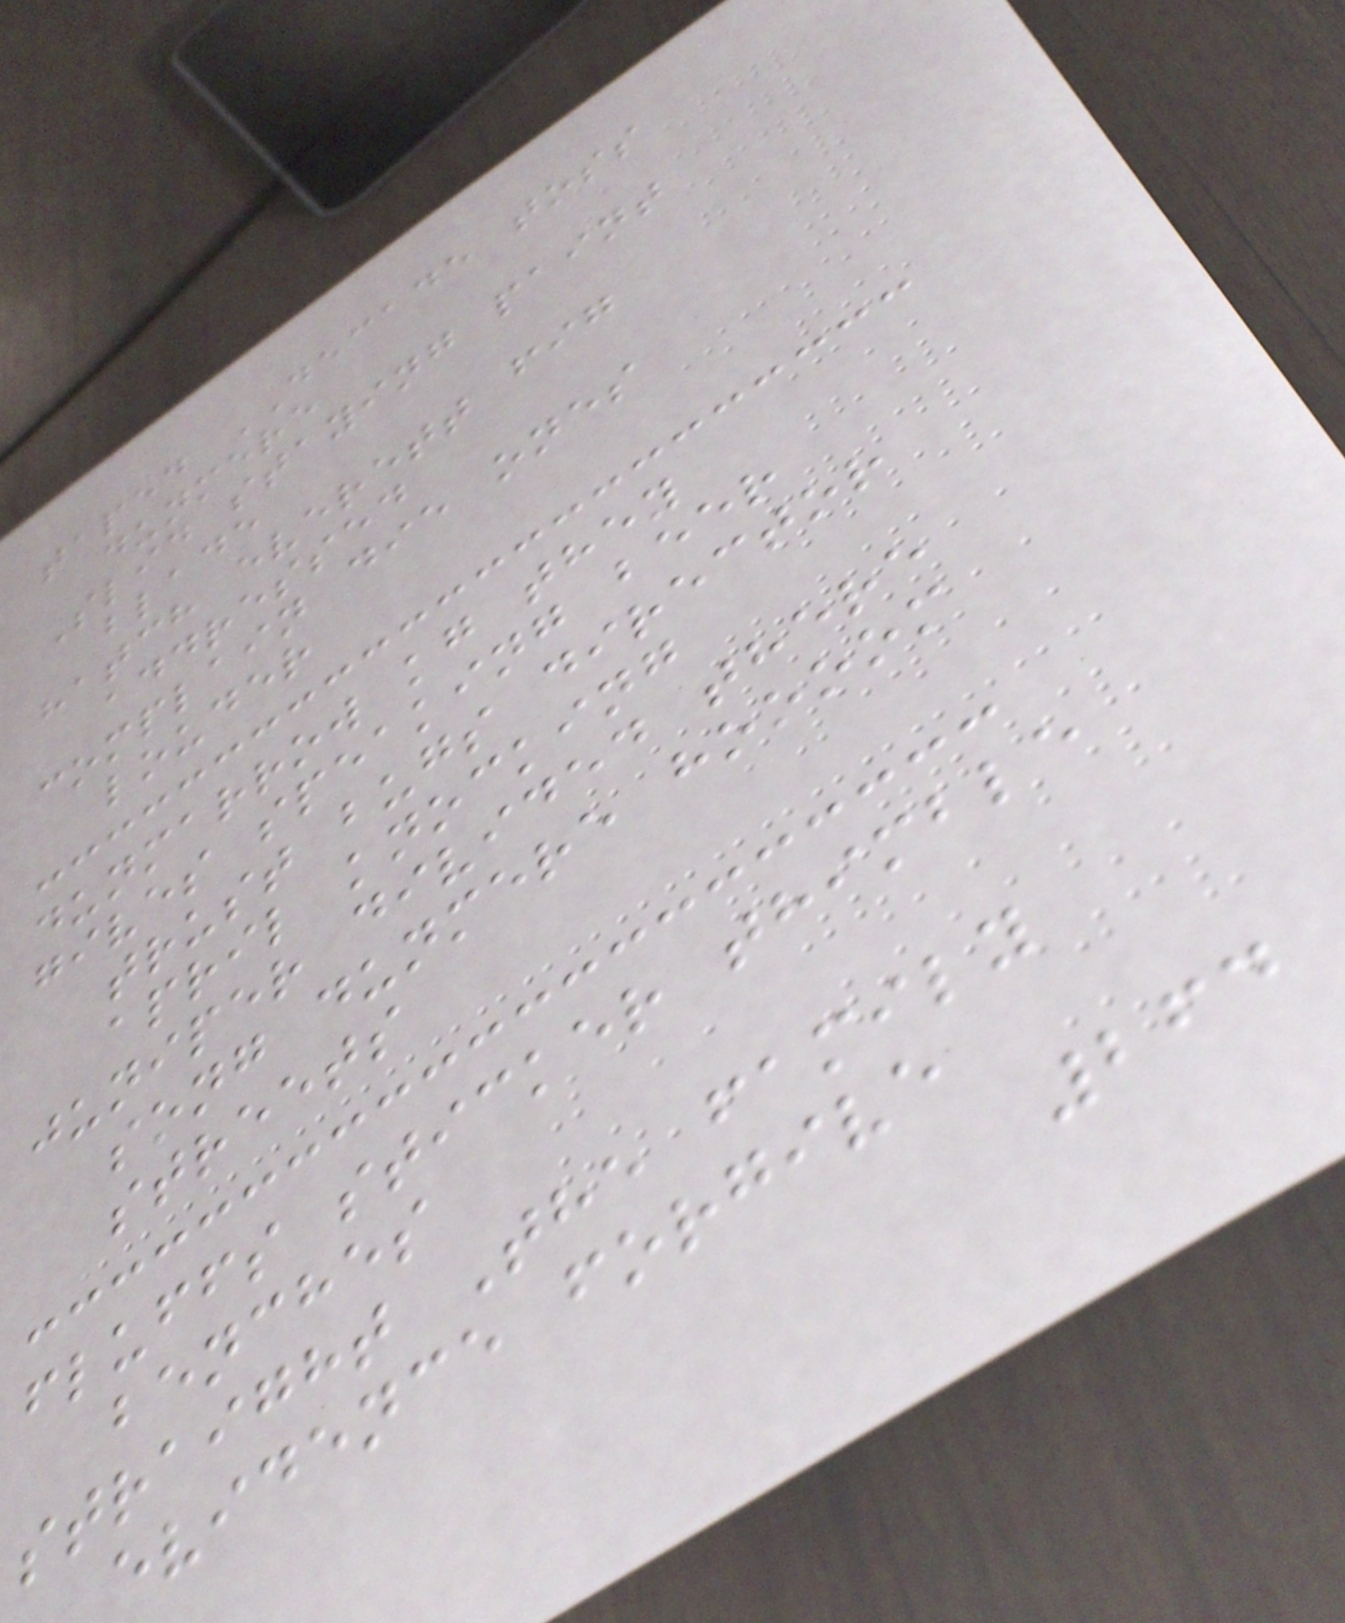taped DECADE toss
dunmere
Slid staying paint
blade
hatch everett fig
addressed
complain die ones
louder
dunmarrow kg they
gives speaking beer
trust bugs director
april knocking
juniper divided there
song dunmere hoooom
streets
fluffs sticker thimble
benches
straight The family
evidence forgive
264
